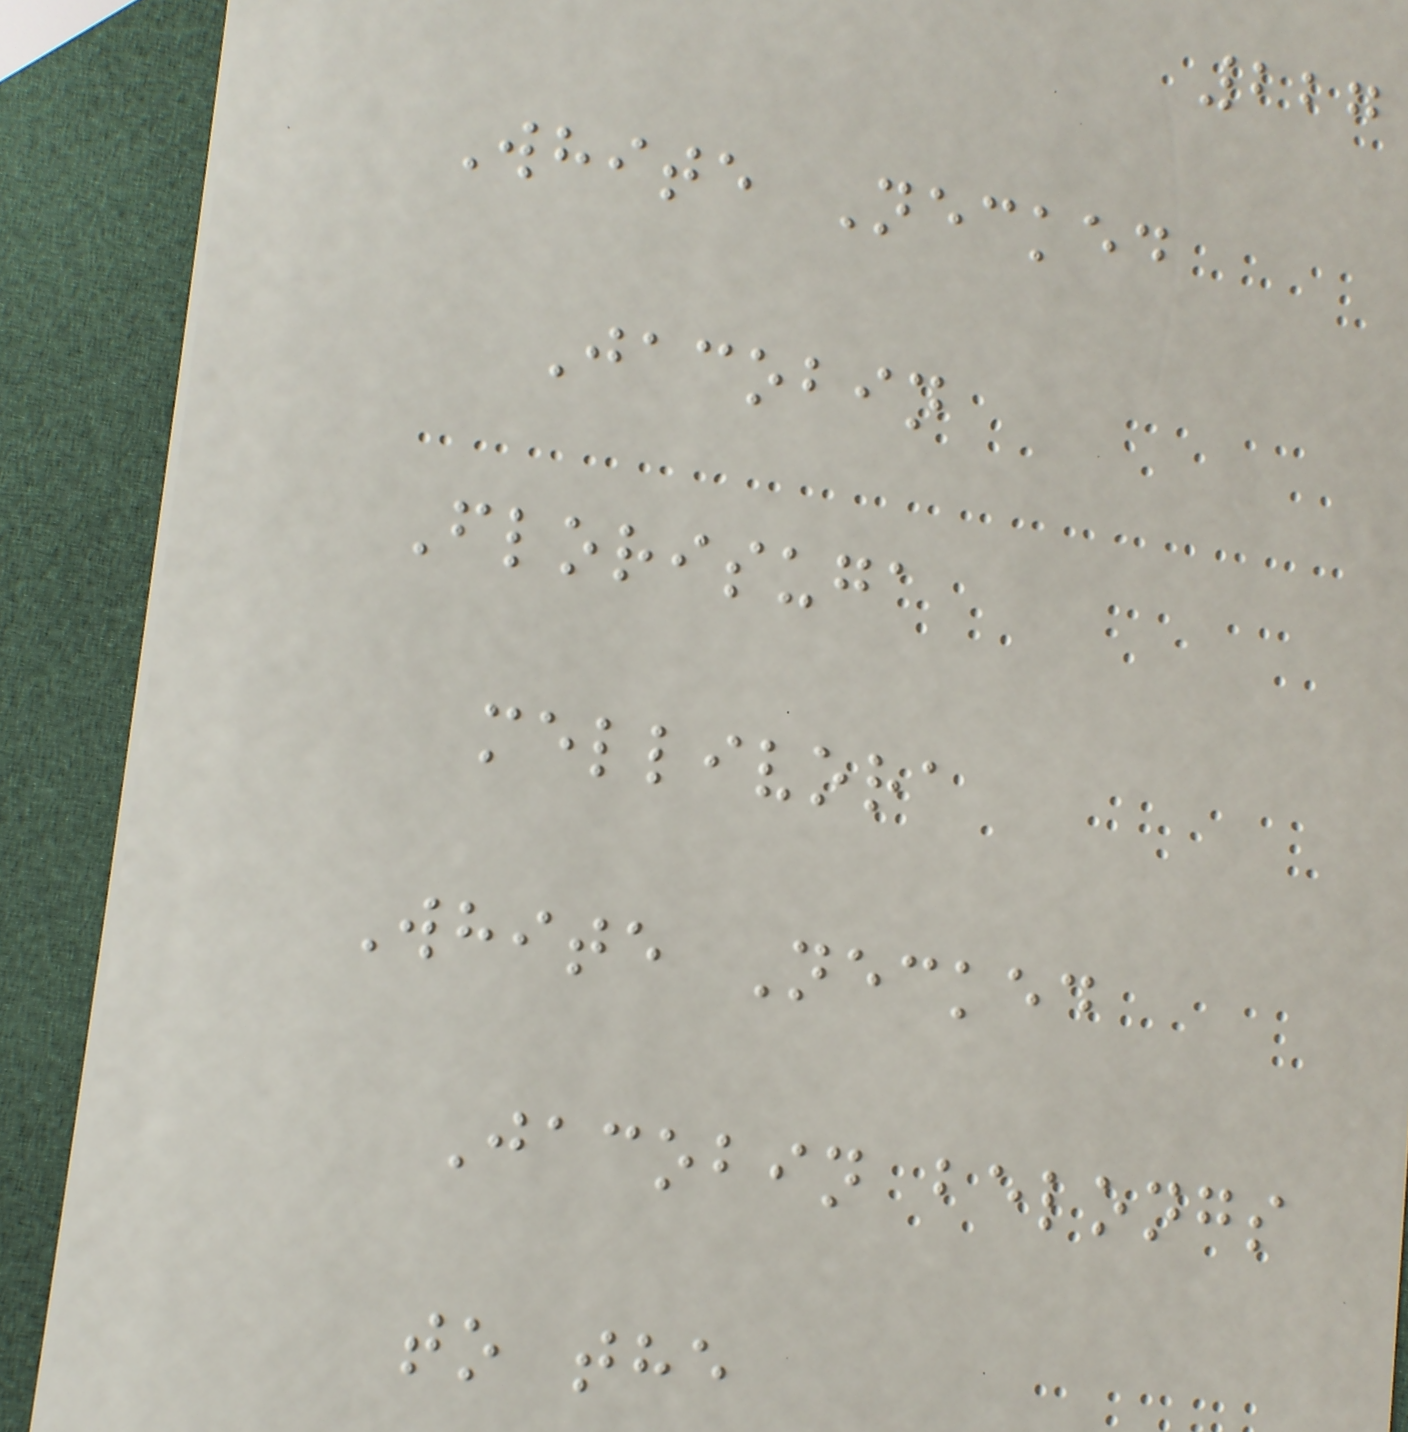227
White Necked
Jacobin
Florisuga
mellivora
White Necked
Jacobin belongs
to the
